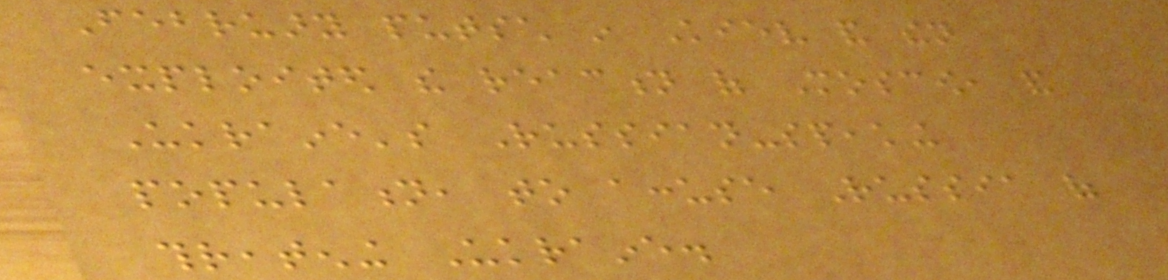February putsch in Kiev and then
exploited the reaction of Moscow, and
Ukraine's Russian-speaking
population, to accuse Russia of
threatening Ukraine.
